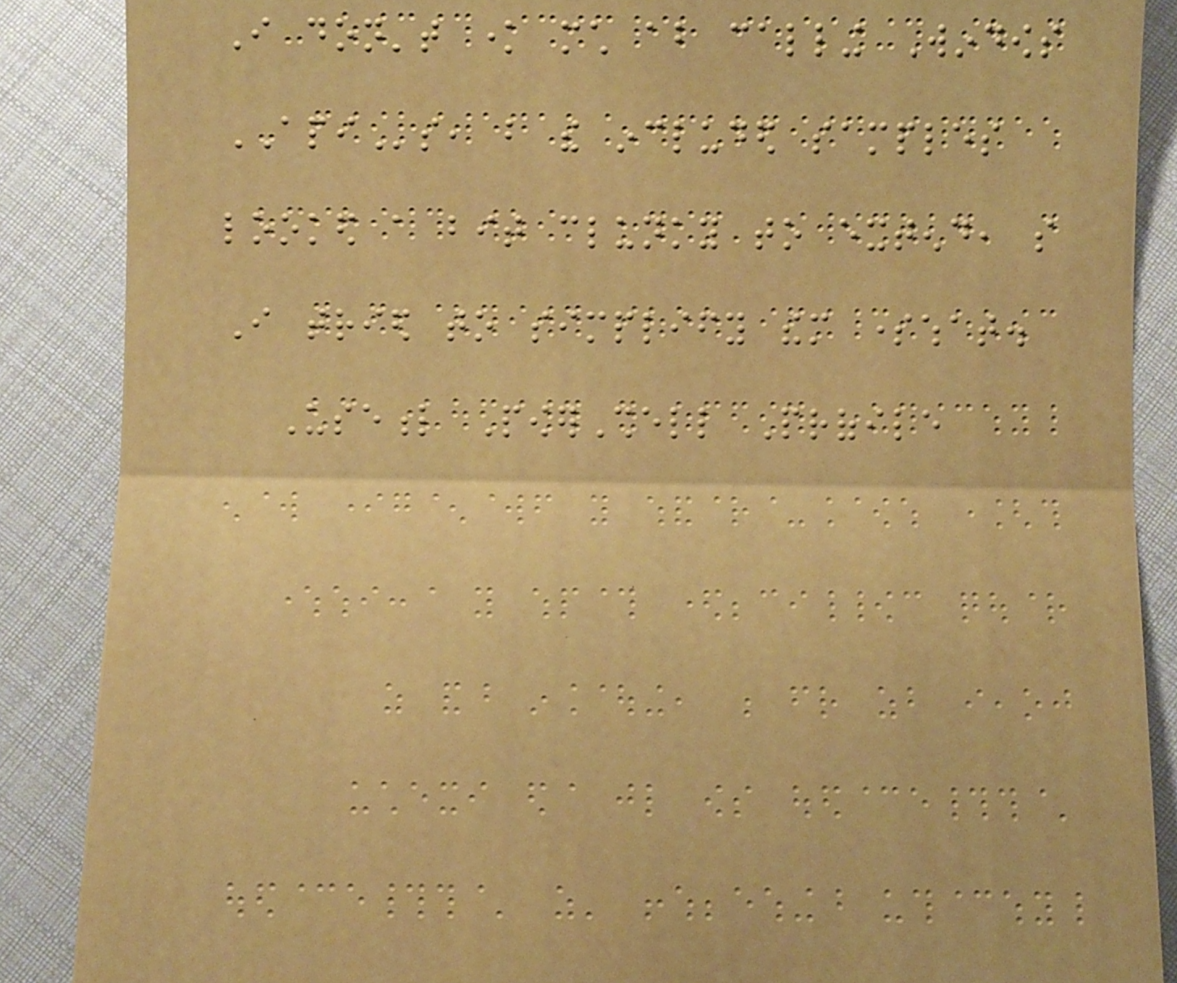I don't know much about calling Windows
APIs, but the included samples
looked a bit clunky to extend, so
I tried to simplify them somewhat.
Useful PowerShell Profile
